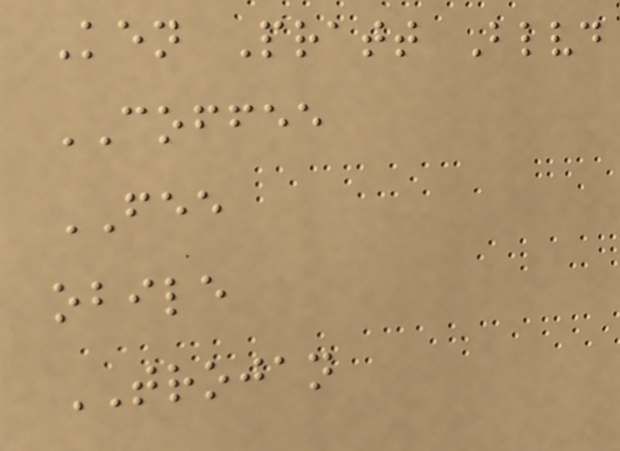Ken Pratt Blvd
COFFEE
FEE
obile
TROJAN
